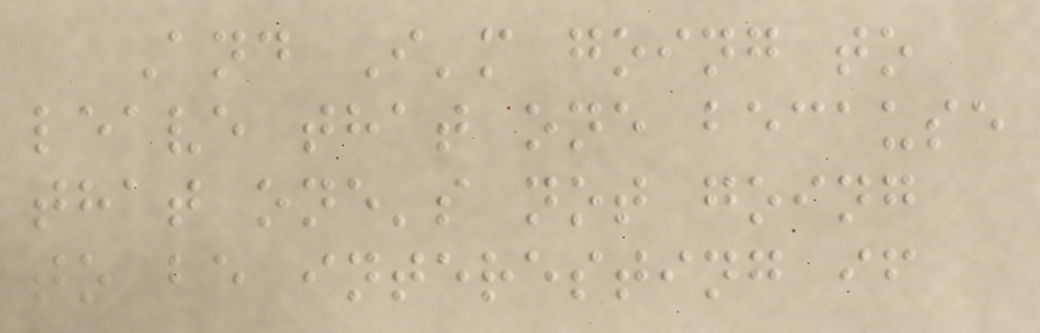And I'm going to
leave that one because
that one's not going
to be interesting if
